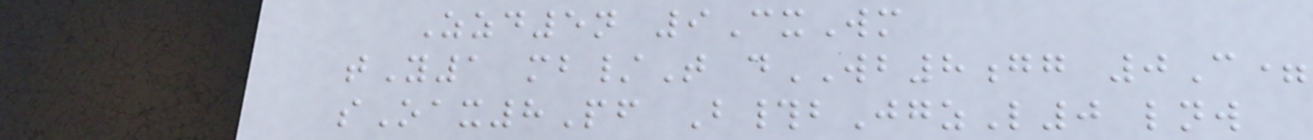Zzd5n 9CxWm
tY1 mb/T dWB8gg 0C=
sOax8Pf B#bJgzL0 lnw
